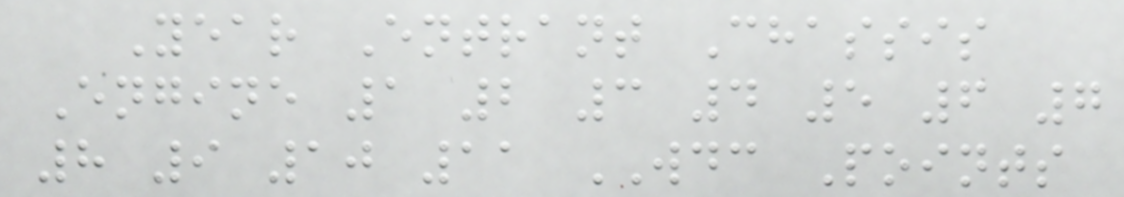Year Entrant Chassis
Engine 1 2 3 4 5 6 7
8 9 10 11 WDC Points
